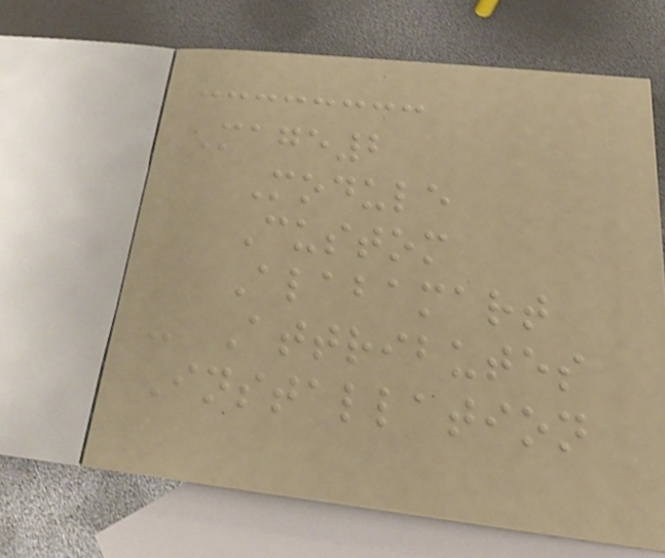Mage2
Module
Custom
Alabamart
- Attributes
Installation
